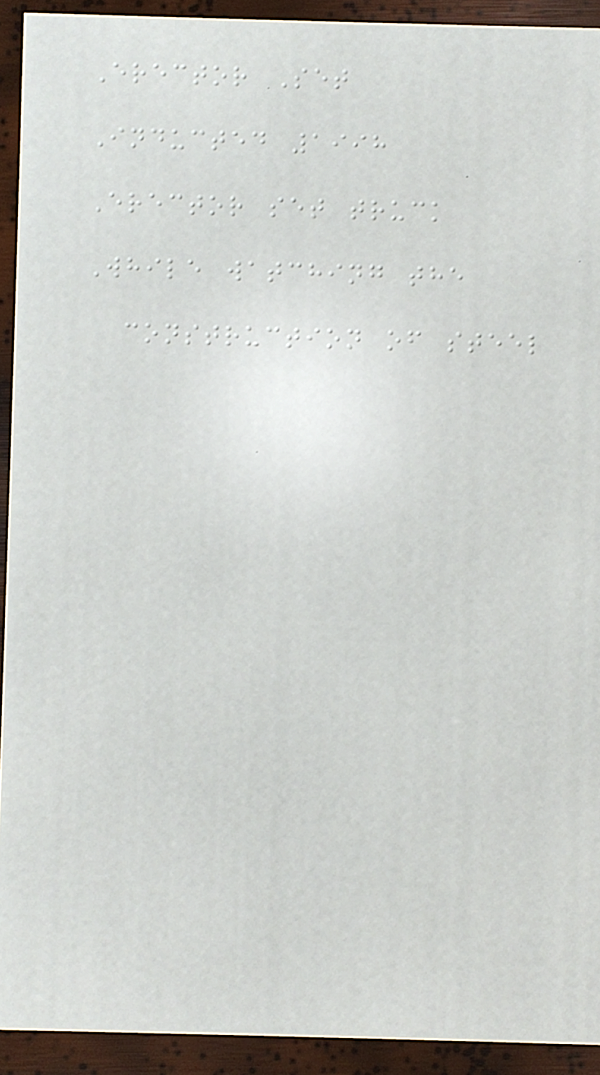Erector Set
Inducted 1998
Erector set truck
While watching the
construction of steel
